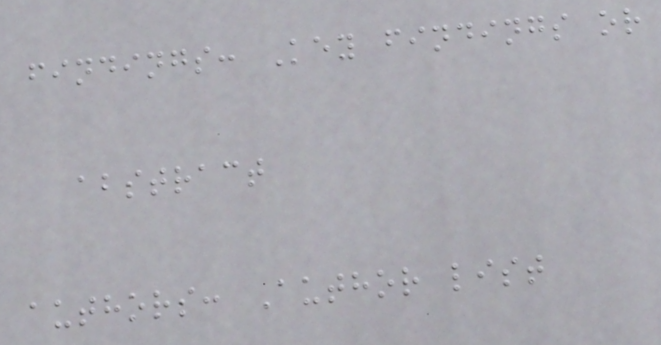findings: Key findings or
abstract
authors: Author list
